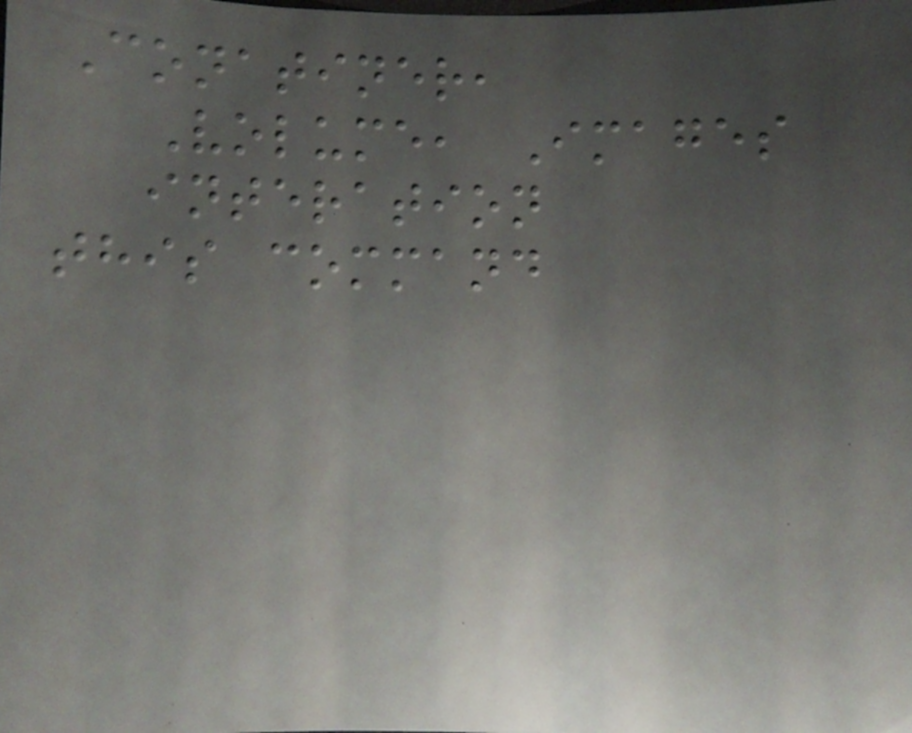Conatiner,
Volume, Images
interation
this command
